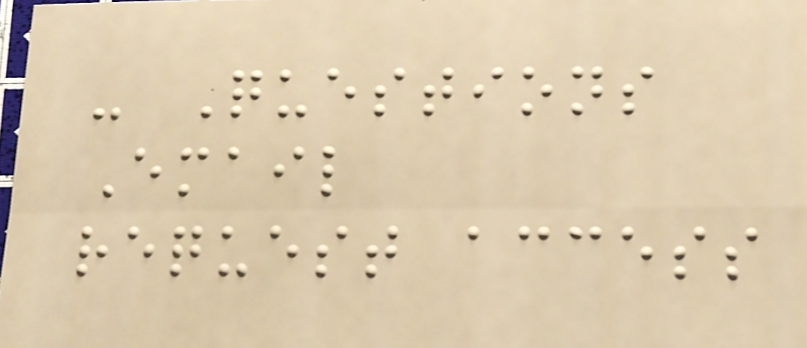- Questions
Email
request access
